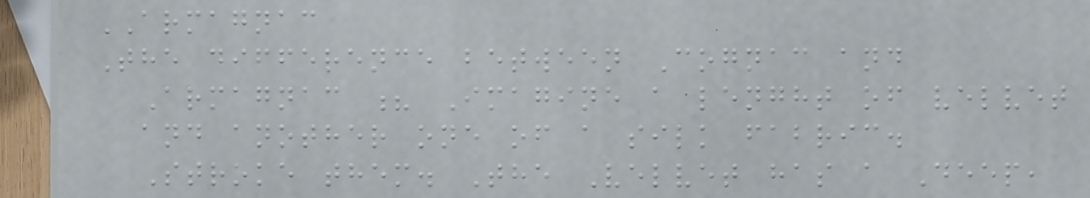ARMAGNAC
The difference between Cognac and
Armagnac ? Imagine a lenght of velvet
and another one of a silk fabric.
Stroke them. The Velvet has a Deep,
